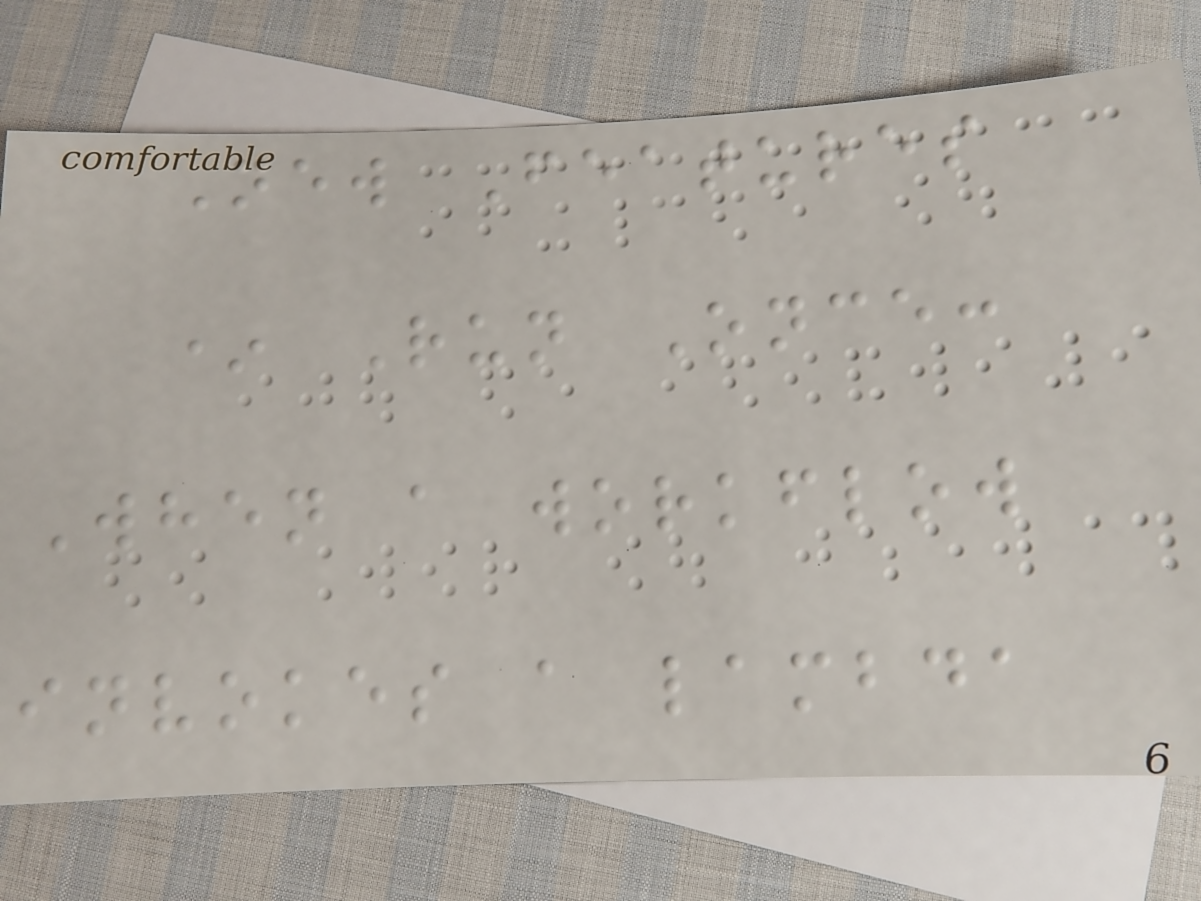New Features
* Run Once:
When a workflow
invokes a lambda
